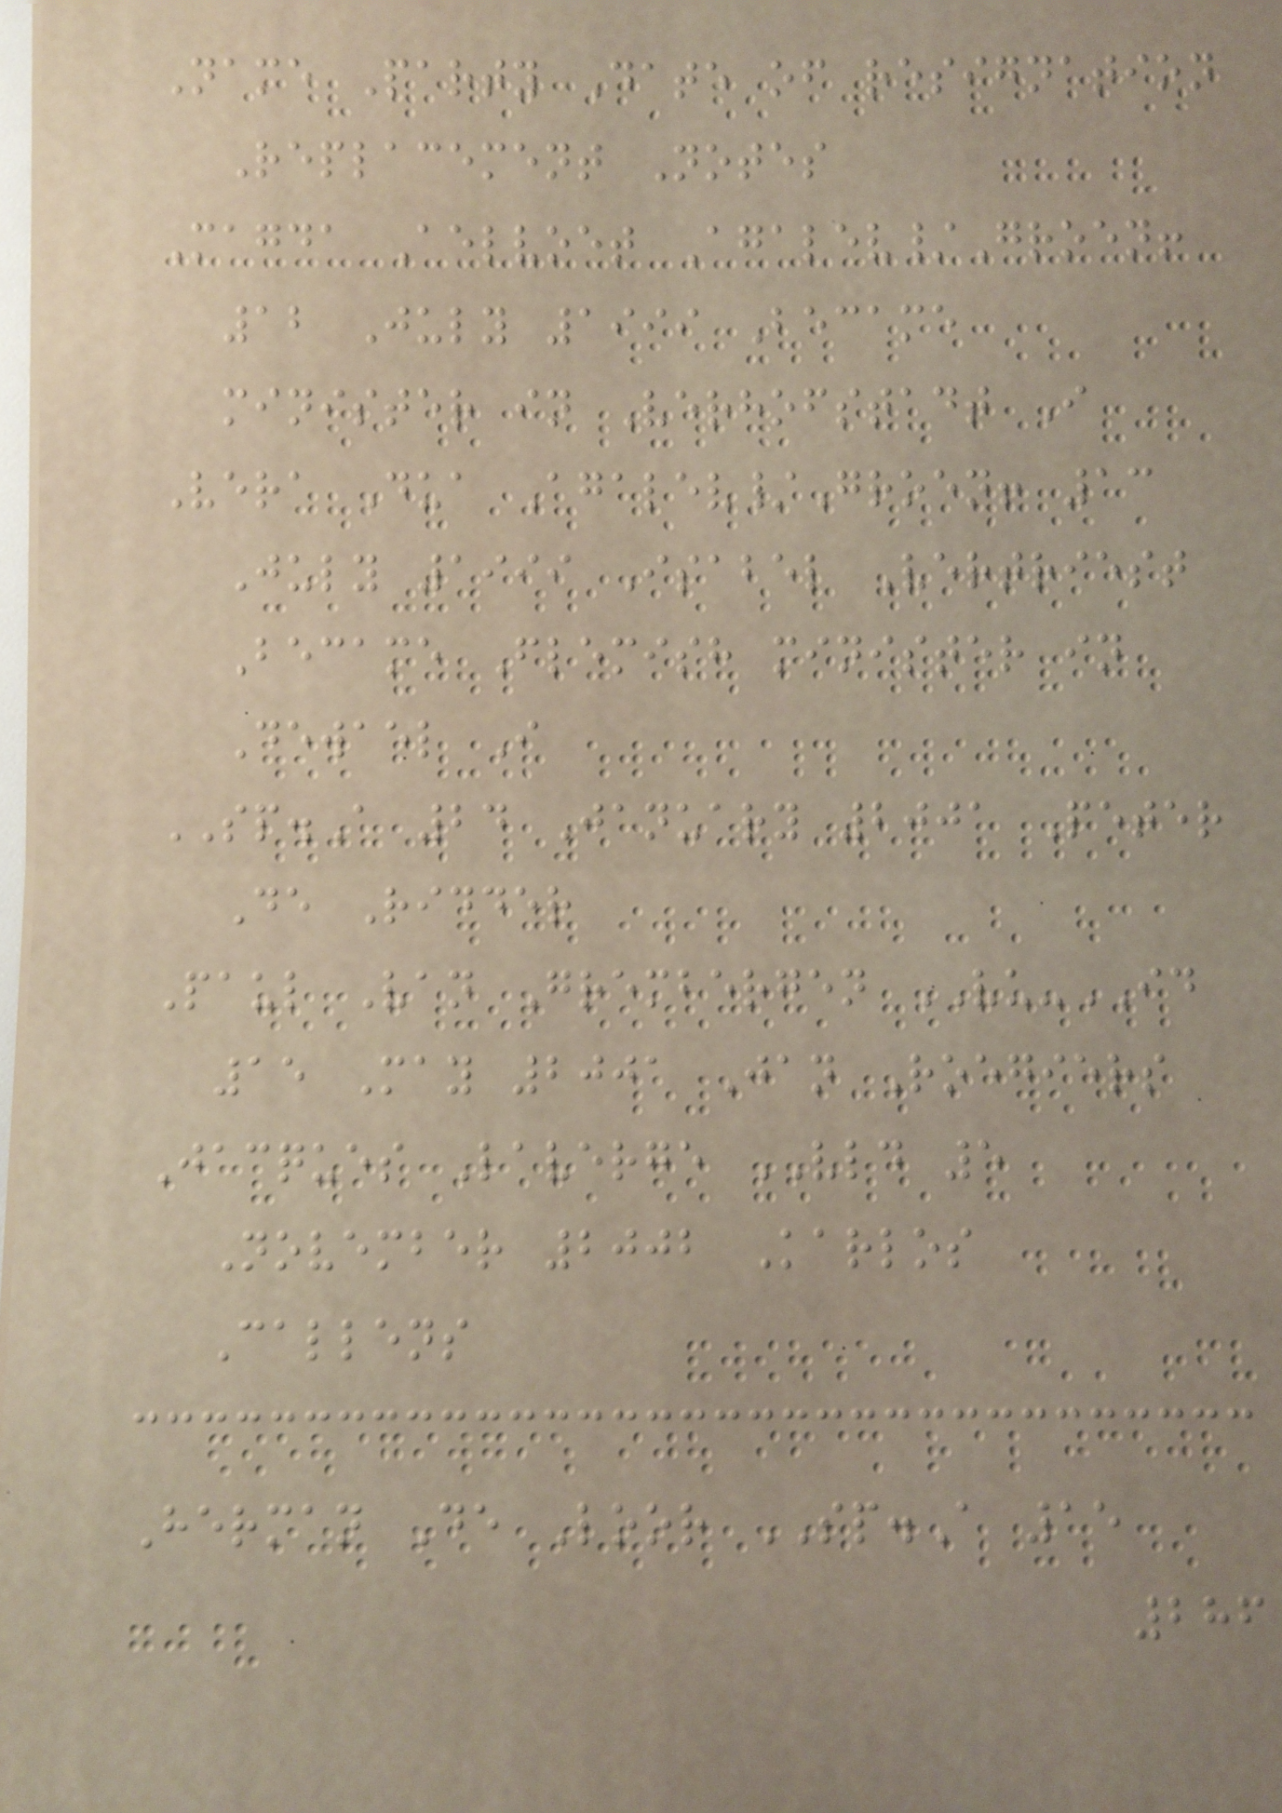Name Party Date of resignation
Replacement Notes
Magda Aelvoet Agalev/Groen!
12 July 1999 Became
minister in Verhofstadt I
Vera Dua Agalev/Groen! 13
July 1999 Isabel Vertriest
Became Flemish minister in
Dewael I
SP.A 24 January 2001 Peter
De Ridder
Paul Van Grembergen VU-ID
15 May 2001 Jan Roegiers
Jacques Laverge VLD 5
November 2002 Karlos
Callens
Herman De Loor SP.A 15
286
